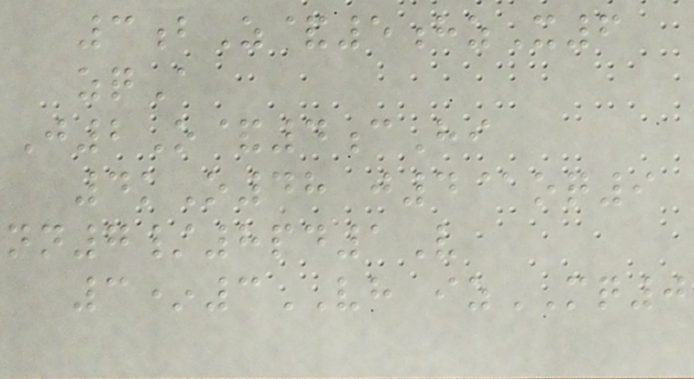3bZ&5hzX6
zqA
J2O&4cHi
4kO48 j4@oq9
nn7/8pd1V
3*3VH izMQ0
